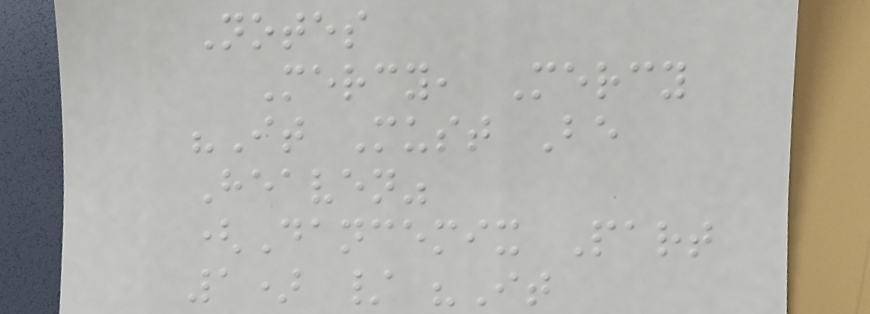Notes
Mercy, Mercy
"It Must Be
Heaven"
(Dancemix Part
1) / "It
